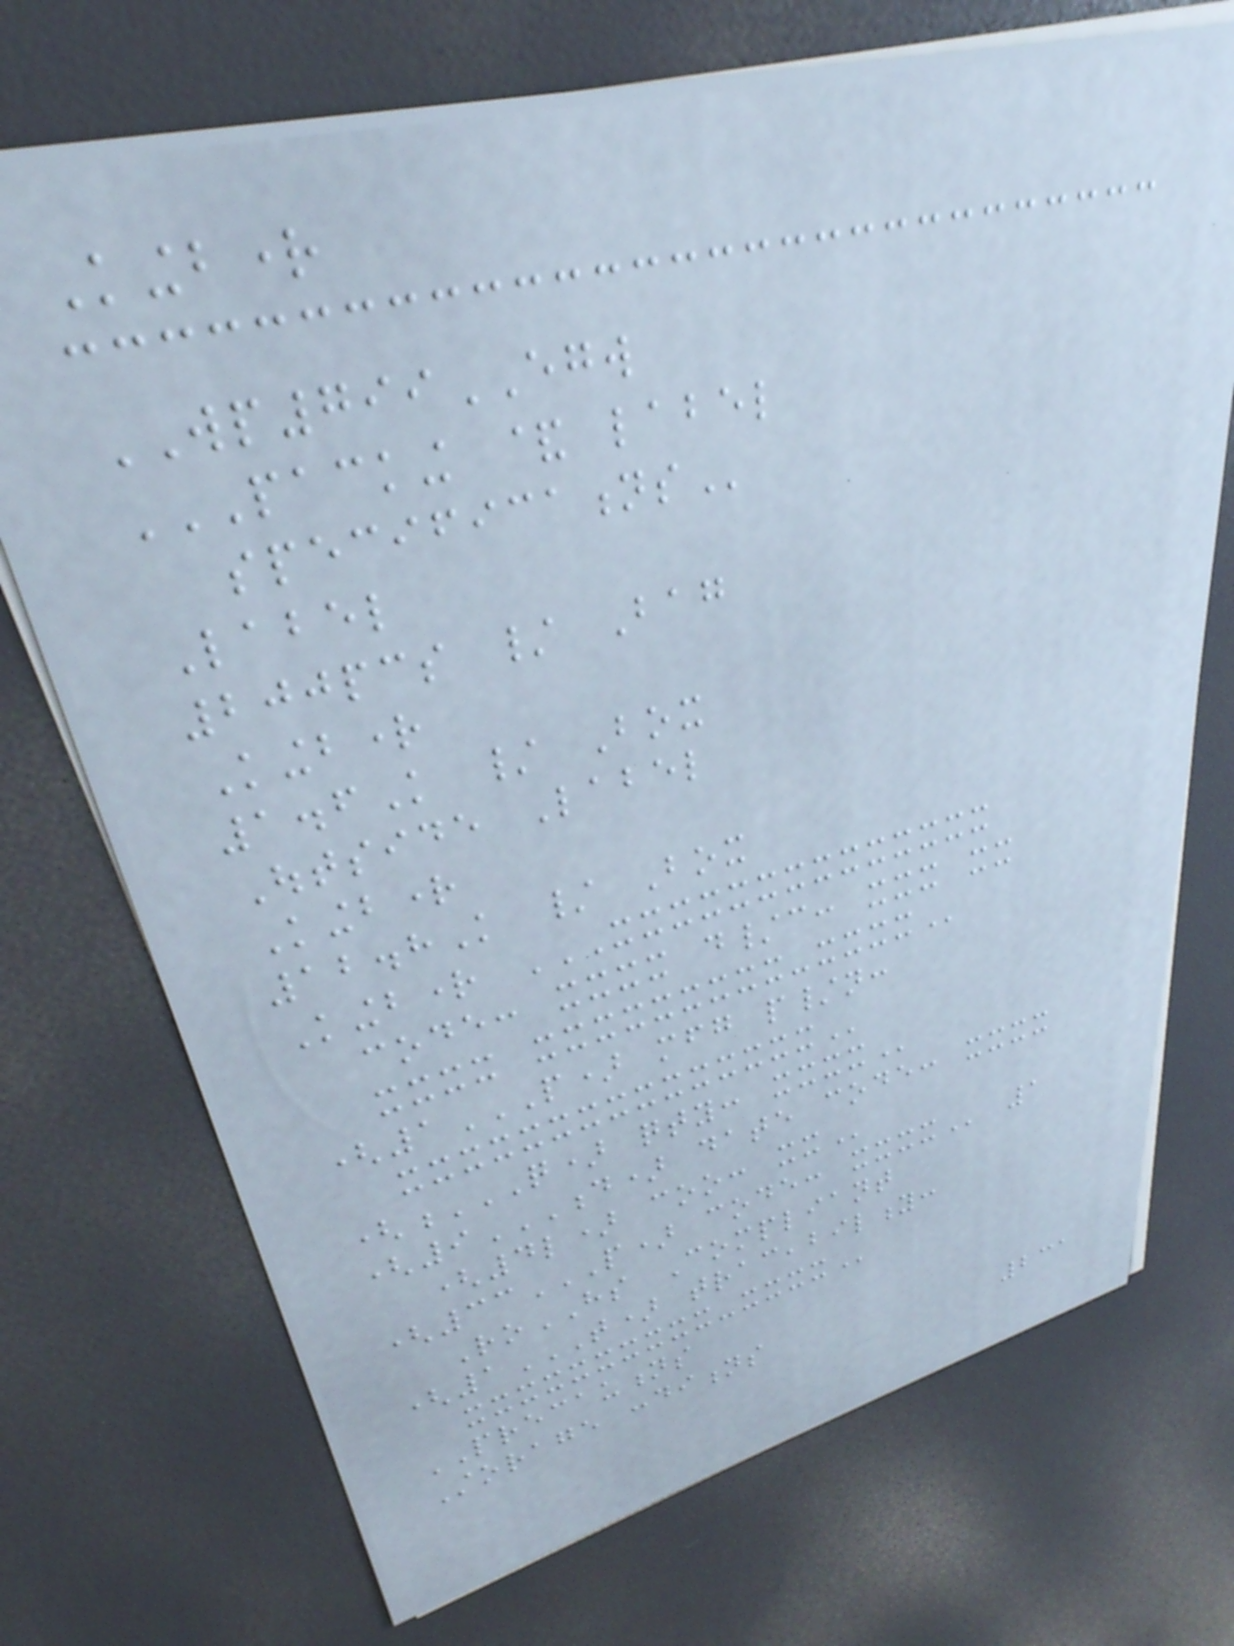Kingbright
WP799EGW
PACKING & LABEL
SPECIFICATIONS
Label
200pcs / Bag
Kingbright
1.6K / Box
Outside Label
Kingbright
12.8K / Box
Kingbright XXXXXXXXXXXXXX
CODE: XXXX D/C: XXX XX
XXXX XXXXXXXXX-XXXX
(1P) MFG P/N:
XXXXXXXXXXXXXXX
(Q) QTY: XXXX
(9D) DATE CODE: XXXX
(4L) COO: XX
(33P) CODE: XXXX 1
RoHS Compliant
(1T) TRACEABILITY:
XXXXXXXXXX-XXXX
PRECAUTIONS
Storage conditions
231
